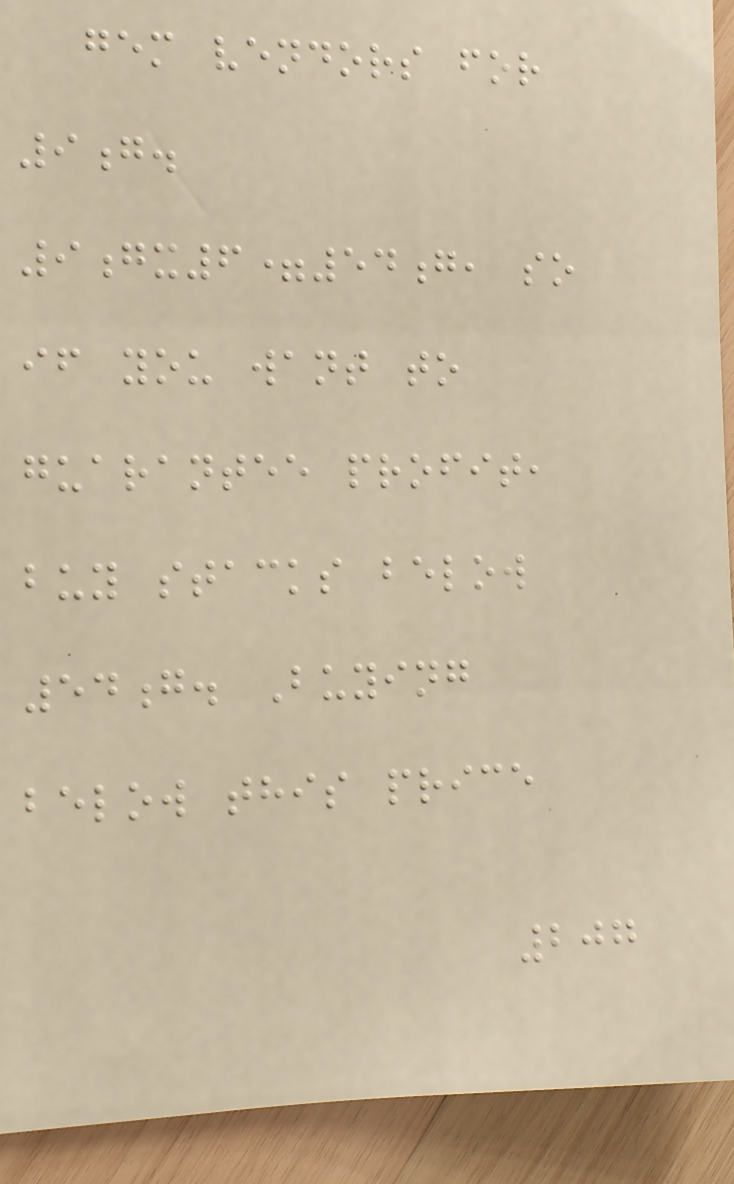gem vendors for
9g.
9gx6=54g, so
if you want to
guarantee profit,
buy stacks below
54g. Buying
below this price
207
